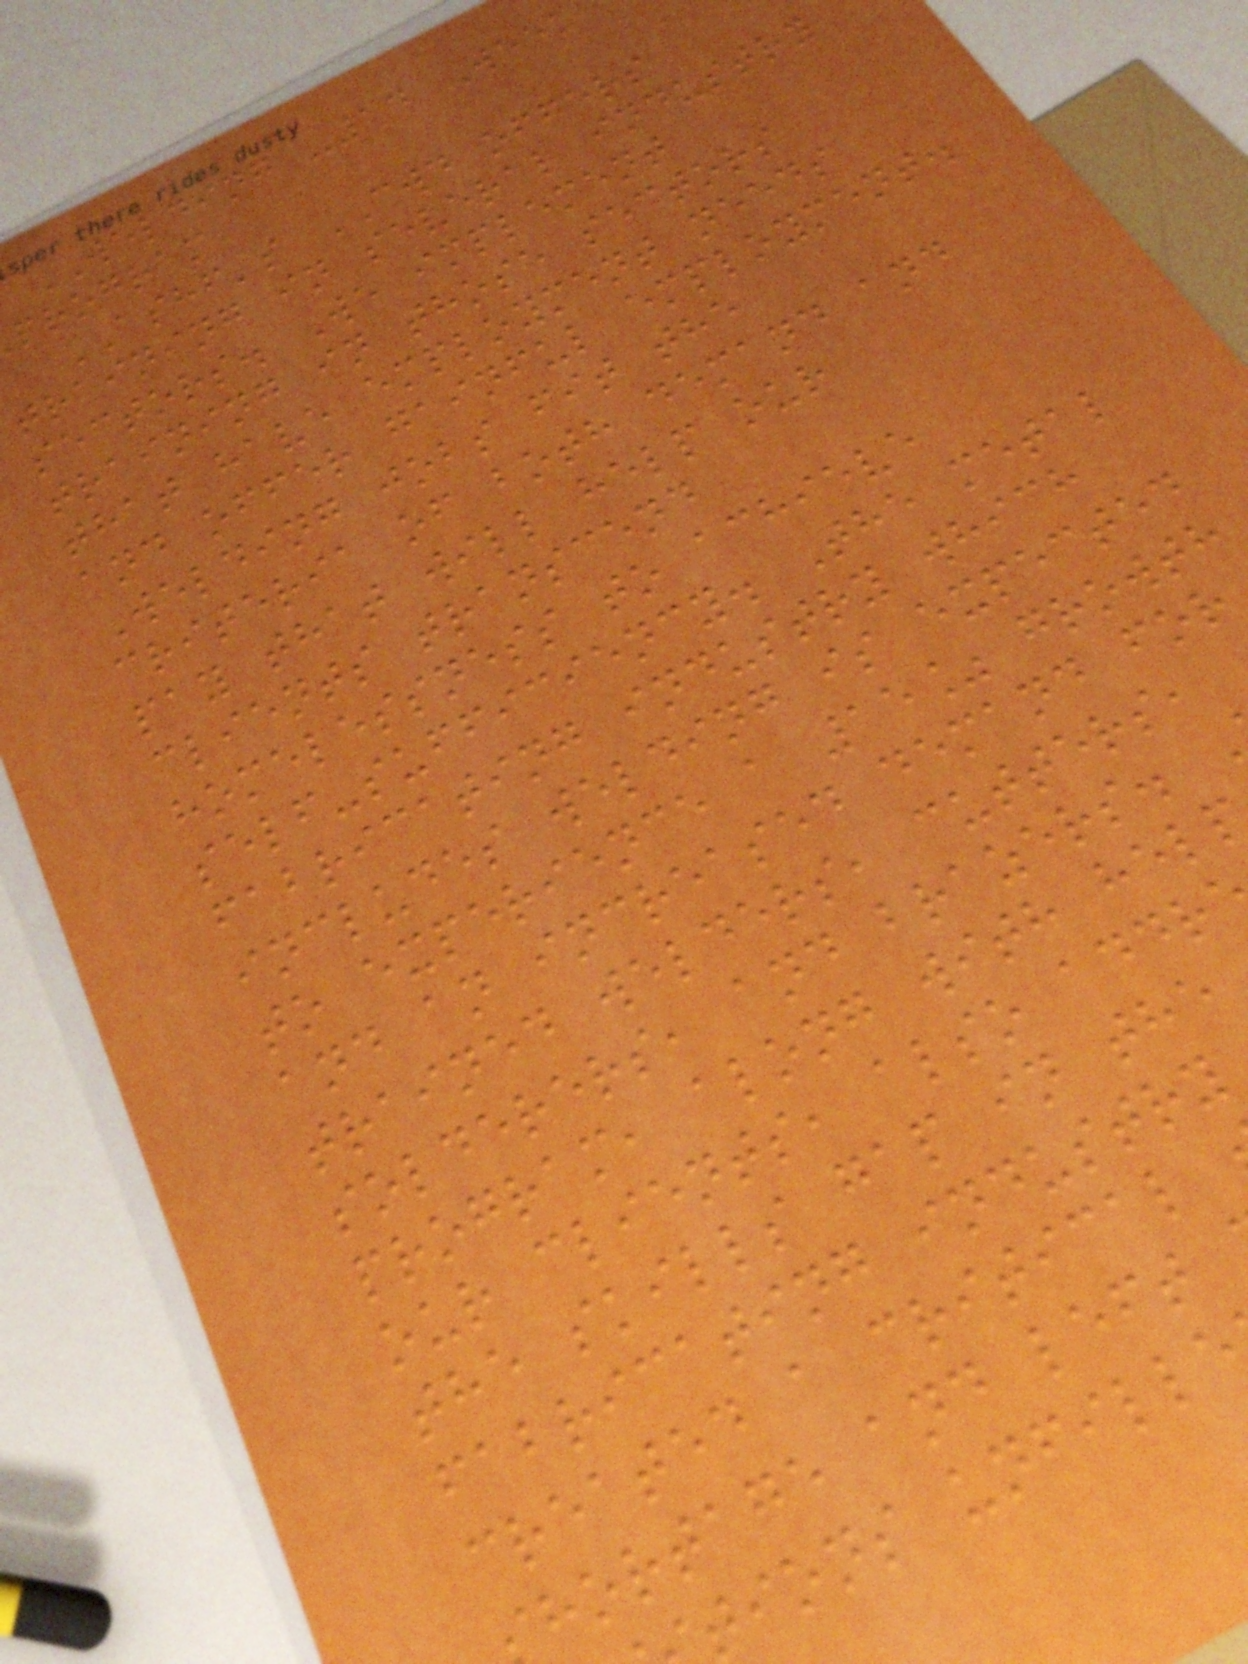WELDING -14 Week
program
ASHF's CWD offers
training in several industry
sectors. We implement
training in those sectors
that have employment needs
and offer gainful employment.
Welding jobs fit the
criteria of both demand and
pay that will help our
clients transcend
homelessness to achieve
self-sufficiency. The metal
fabricating industry which
includes welding is expected
to experience a 15% growth
and an increased demand for
trained welders, cutters,
solderers, and brazers.
program, along with hel
our clients, also addr
the skills gap in the
fabricating industry
created a critical
hortage and left
tions unfille
